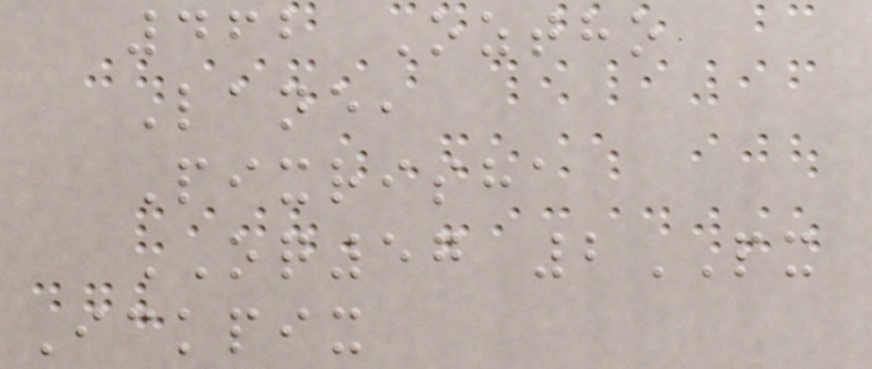462 Oztho
Lane,
Pixrisha
OQ57 2PX
Ickpix
